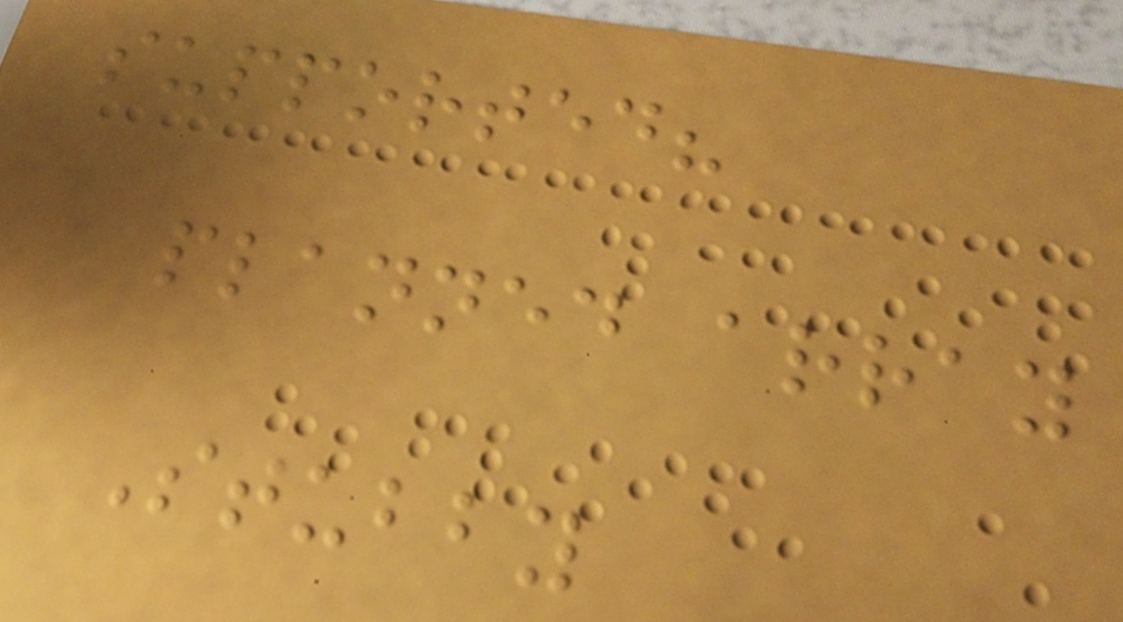supported?
planned array
Stubby
